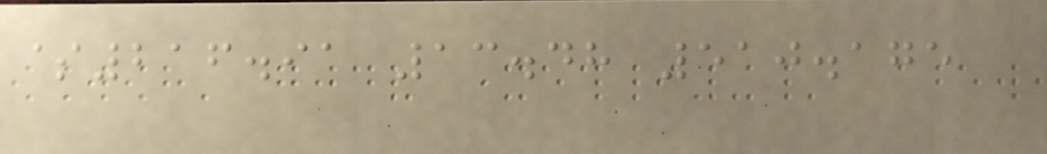$216.91 13.48 510.175
